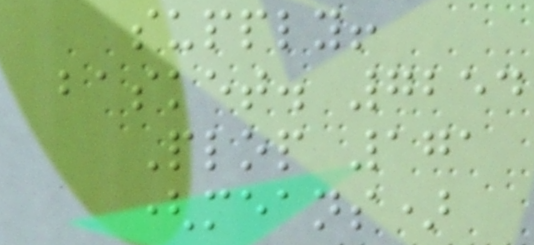supply!
basket. 7254
Plop 171
(means)
